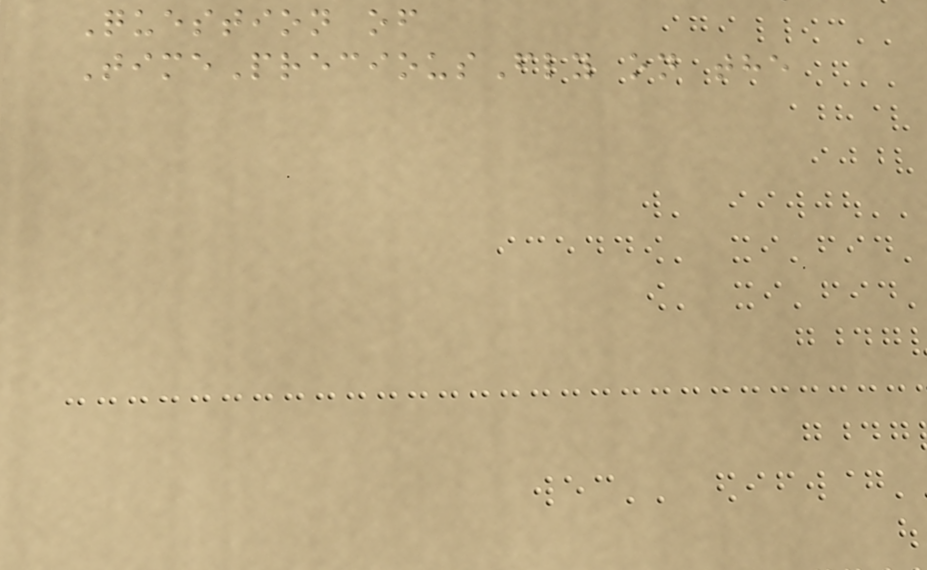Question of
TimePreciousFly on the
